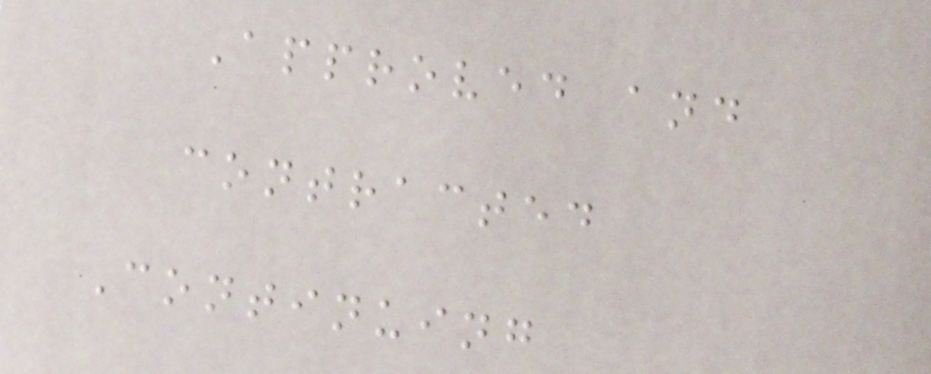Approved and
contracted
Continuing
